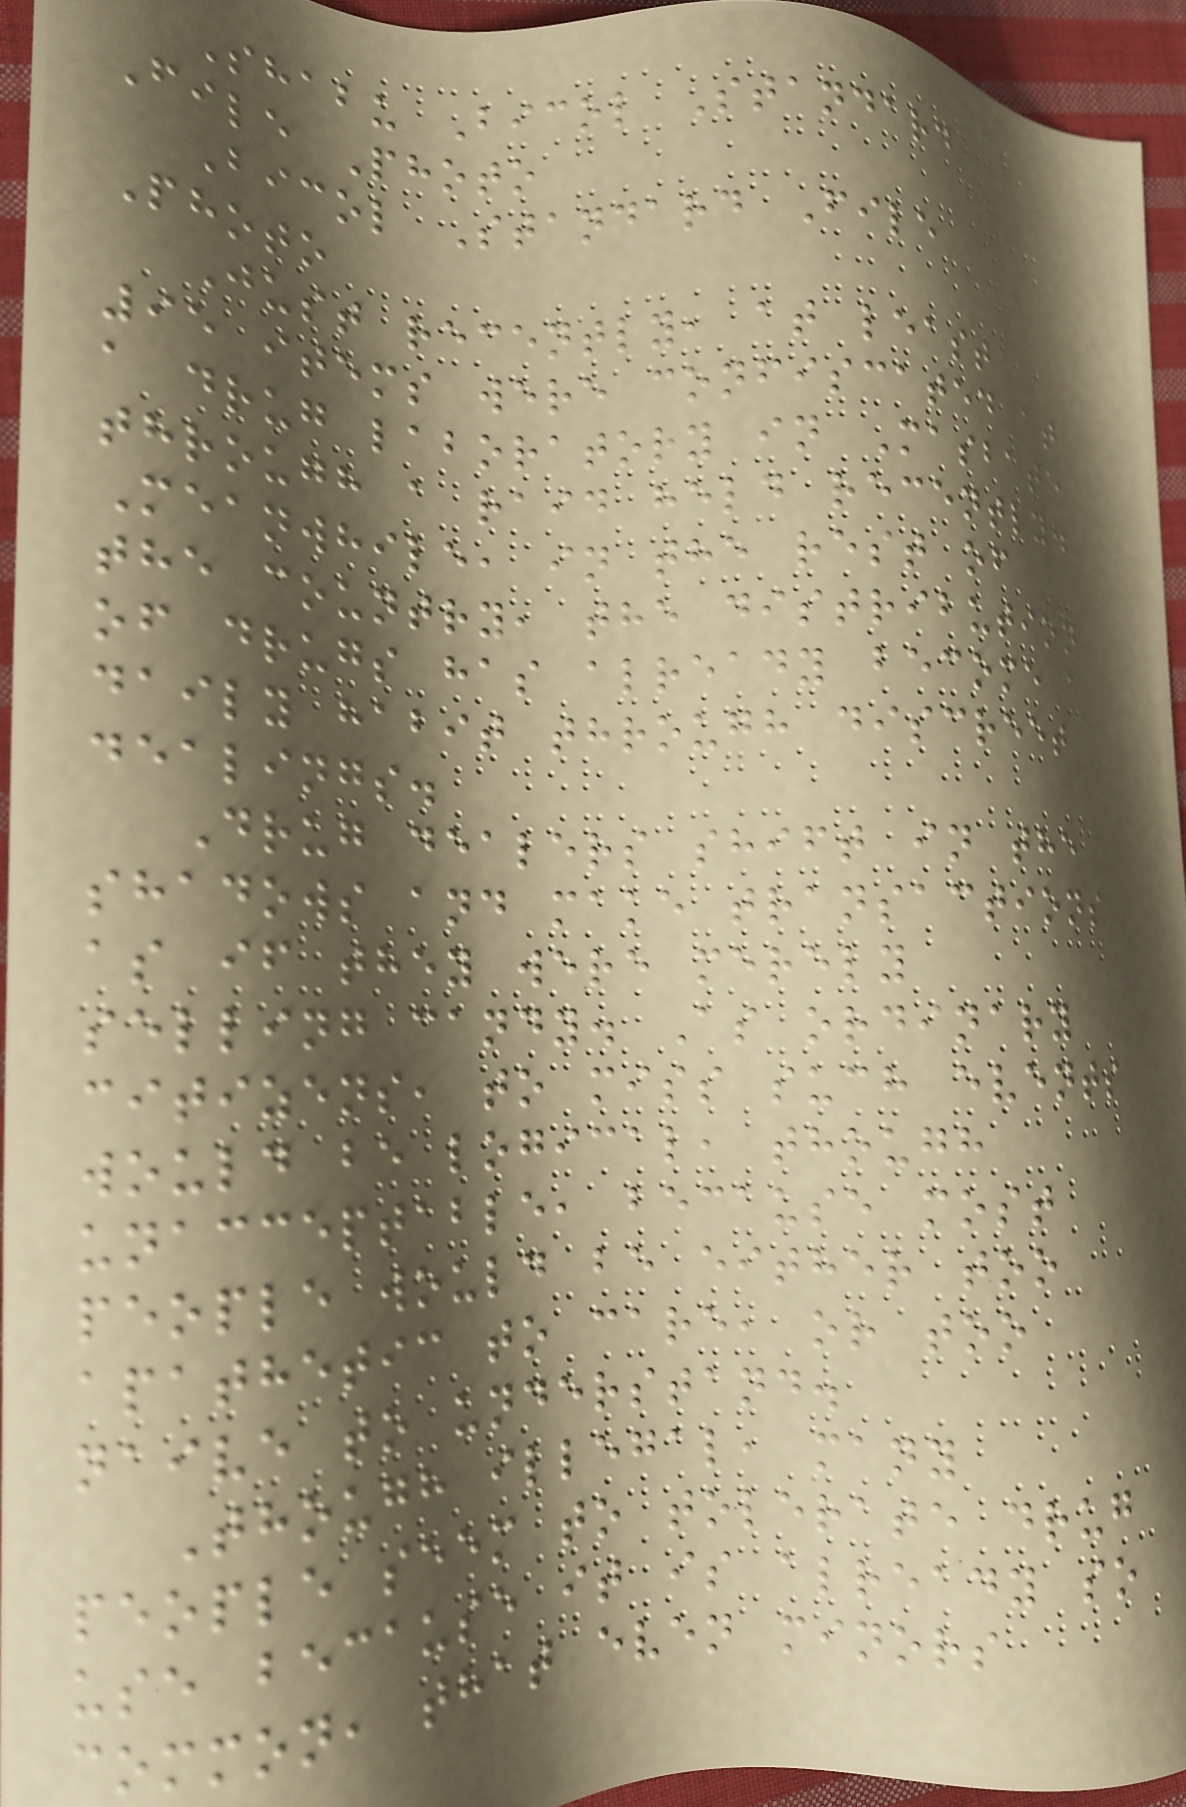Shabu Bicol Standard
File Photo
Bicol Standard File
Photo
Just recently, at least
95 items were confiscated at
a drug laboratory in Masbate
through a raid held recently.
Meanwhile, in the rest of
the country, the distribution
of drugs has already become a
daily habit through discreet
dealings.
Drug dealers shift in the
shadows and make transactions
as if they were merely
selling candy. As ordinary
citizens, to miss such events
would be logical, though
unacceptable, because most
people would be either too
apathetic to care, or too
naive to understand.
Though illegal, many
people seem to tolerate drug
use because it is already so
common, that even minors
